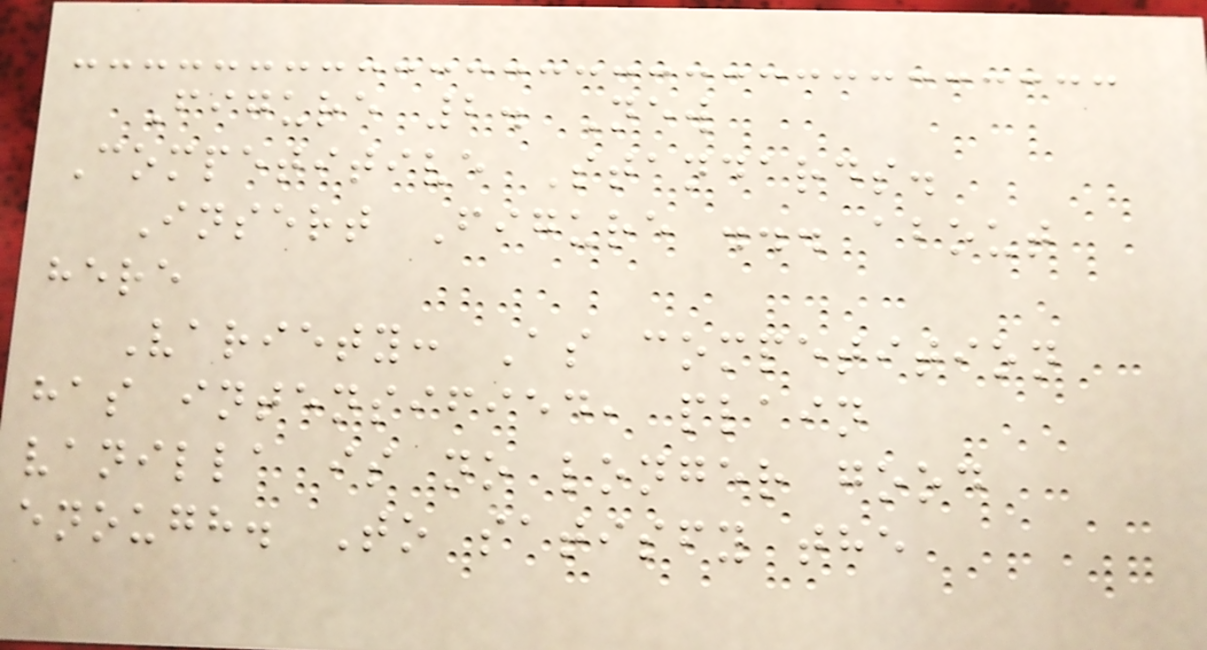Figure 2. New
Competitive Standards.
Insert Figure ... about
here
Variety: As competition
has intensified, plain
vanilla is no longer good
enough. To satisfy the
